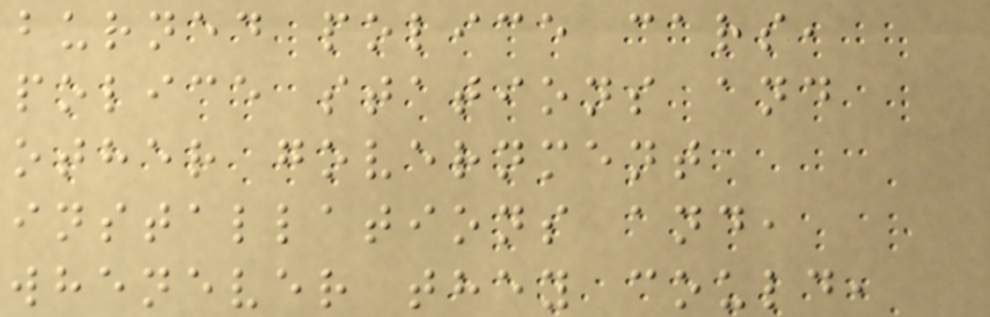burned police cars,
police stations and
other government
installations and,
whenever they could,
